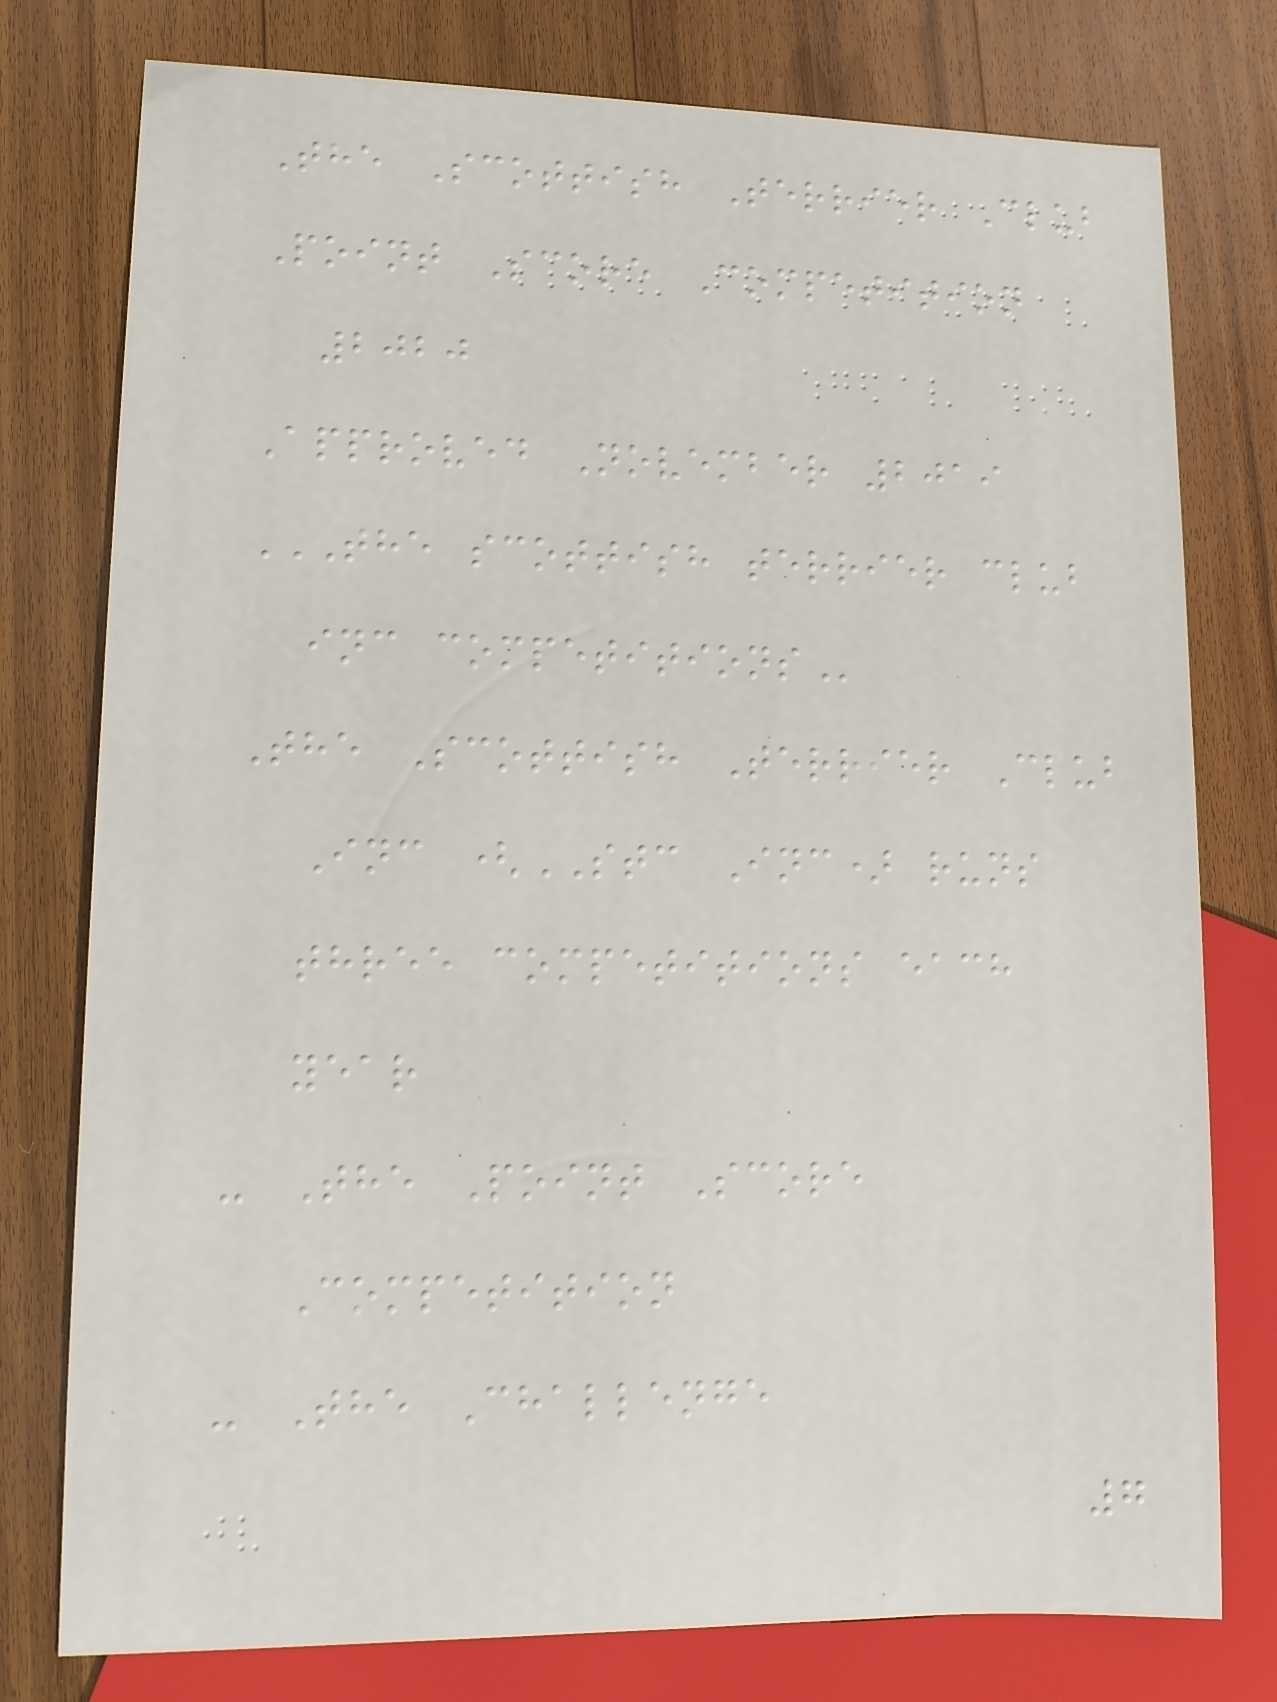The Scottish Terrier Club
Point Score Competition
2020
Approved November 2019
THE SCOTTISH TERRIER CLUB
INC COMPETITIONS
The Scottish Terrier Club
Inc (STC Inc) runs
three competitions each
year
- The Point Score
Competition
- The Challenge
7
